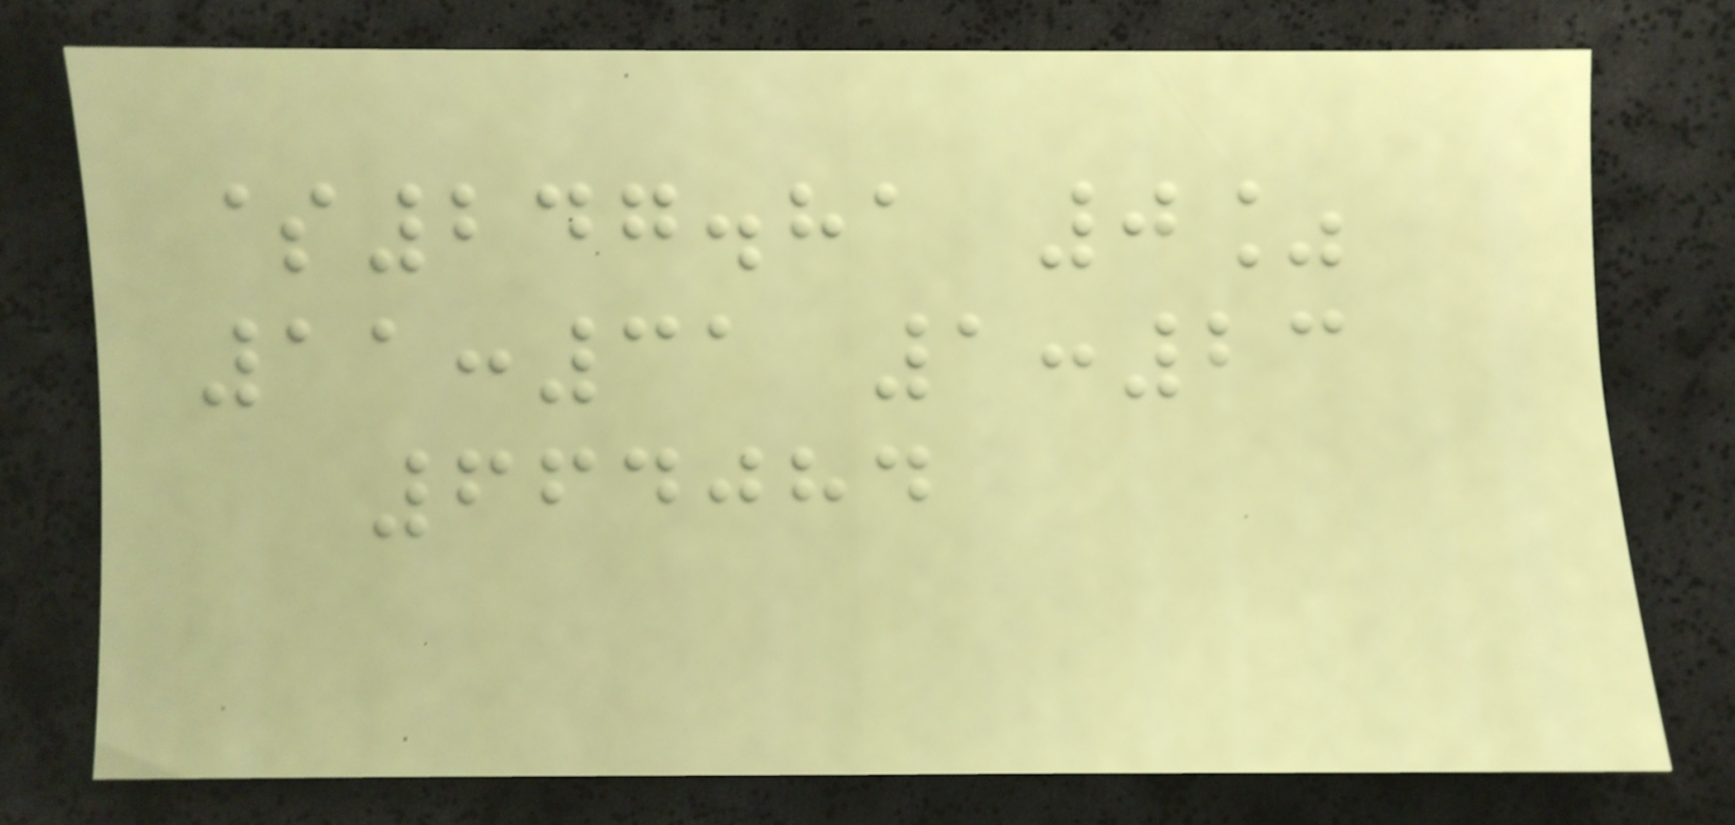$247.81 0%
11:31 1:23
664084
